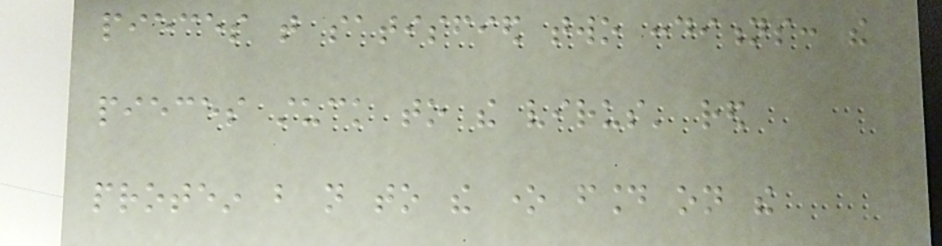pieces that satisfied two conditions: the
pieces stuck to the virus' red
protein but not to the one found on the
